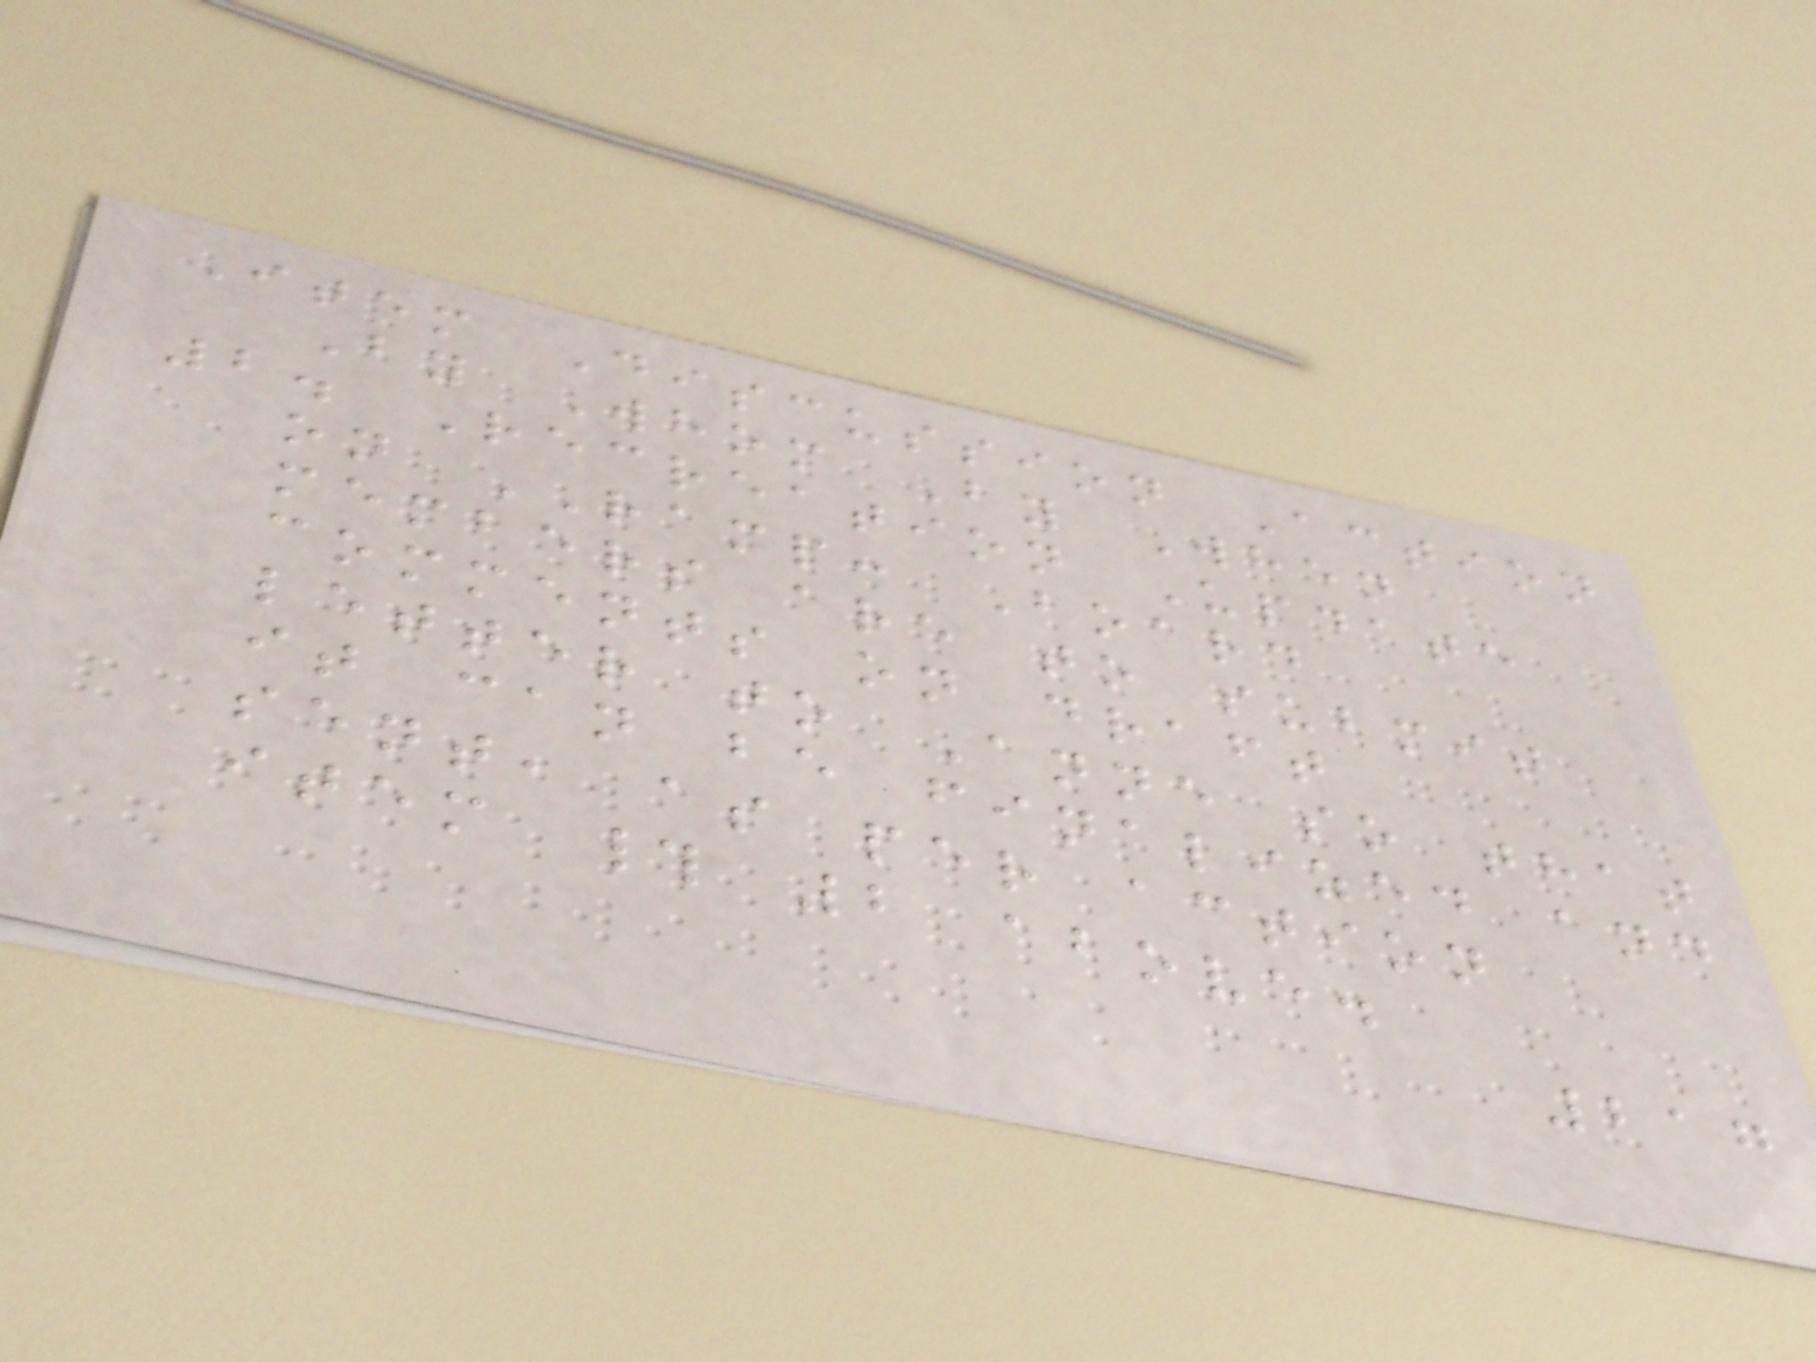Item Discussion Action
By Whom By When
2. Recreation Update
on RAMP: Board
members are to submit
comments on draft
letter to Anne so that
it can be finalized and
sent, as per action
item # 2 above.
217
